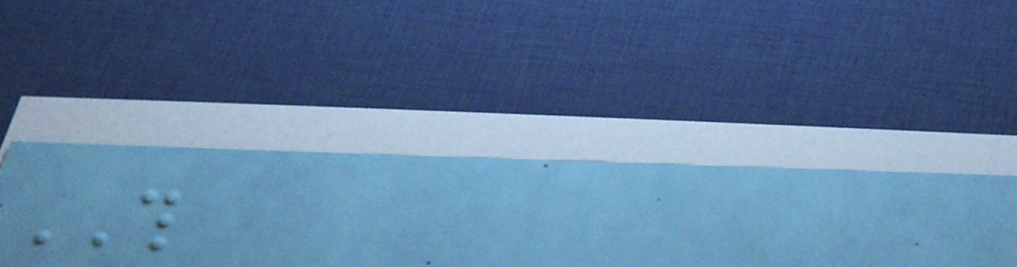THIS
